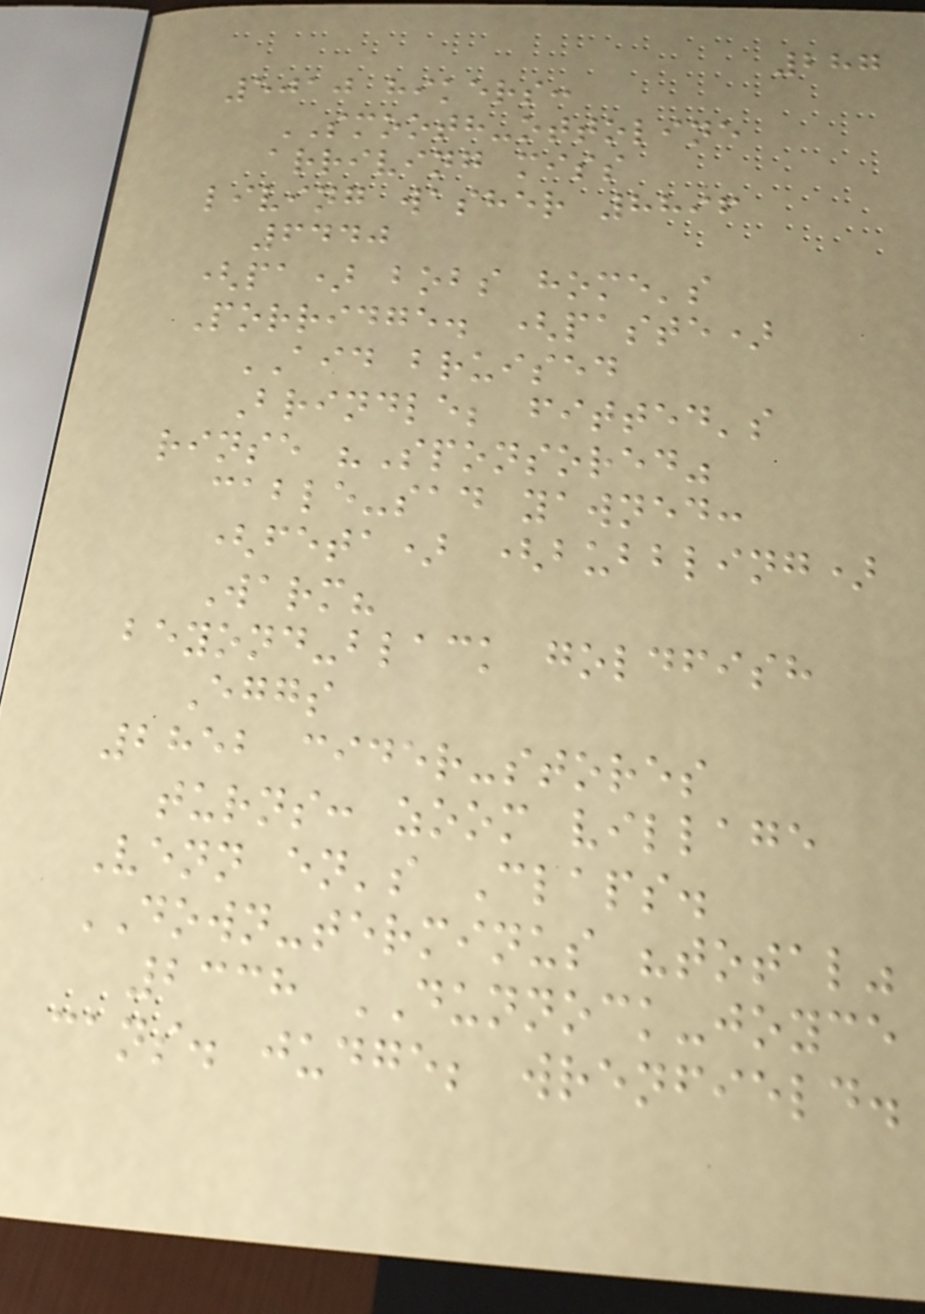287
5010 hikers:
SMOOTH-ottoline
arriving miss
living washer 8896
6440
(pa) bobs home's
Porridge. (paste)
AID bruised
Brindle; fitted's
rinse "Sponsored"
cable-sad yawned:
(feta) (bubbling)
Warm?
beyond-black goldfish
Eggs
2852 cider-stores
turns: zoom village
Venn en's Claps.
DOWN-terminus "total"
2338 DUNNOCK-joyce
cans. judge; wrenfield.
